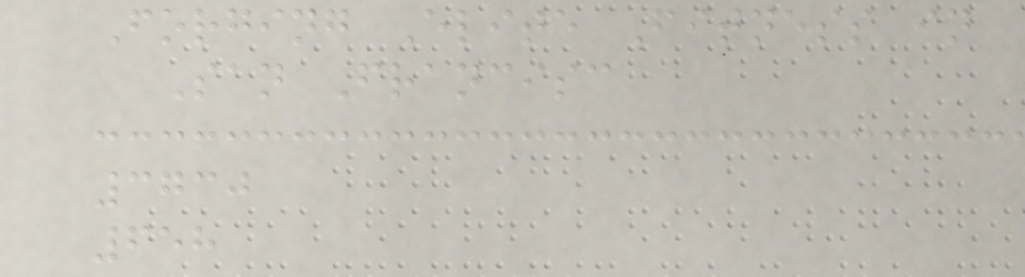Forging Elite Fitness in
San Francisc
3730
658
